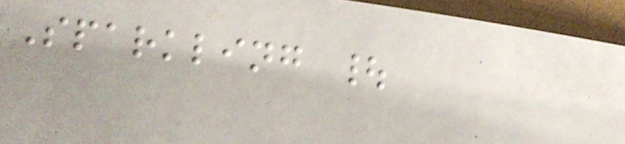Sparkling |
